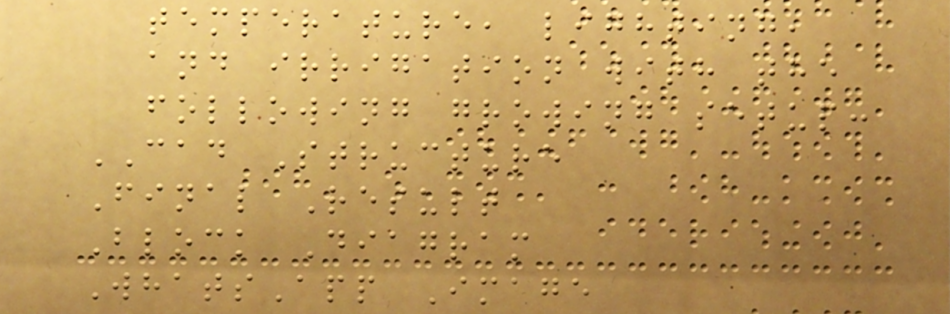temperature, lighting,
and irrigation with the
following growing setup:
CAD Structure
Final Result
Block Diagram
WhatsApp Image
